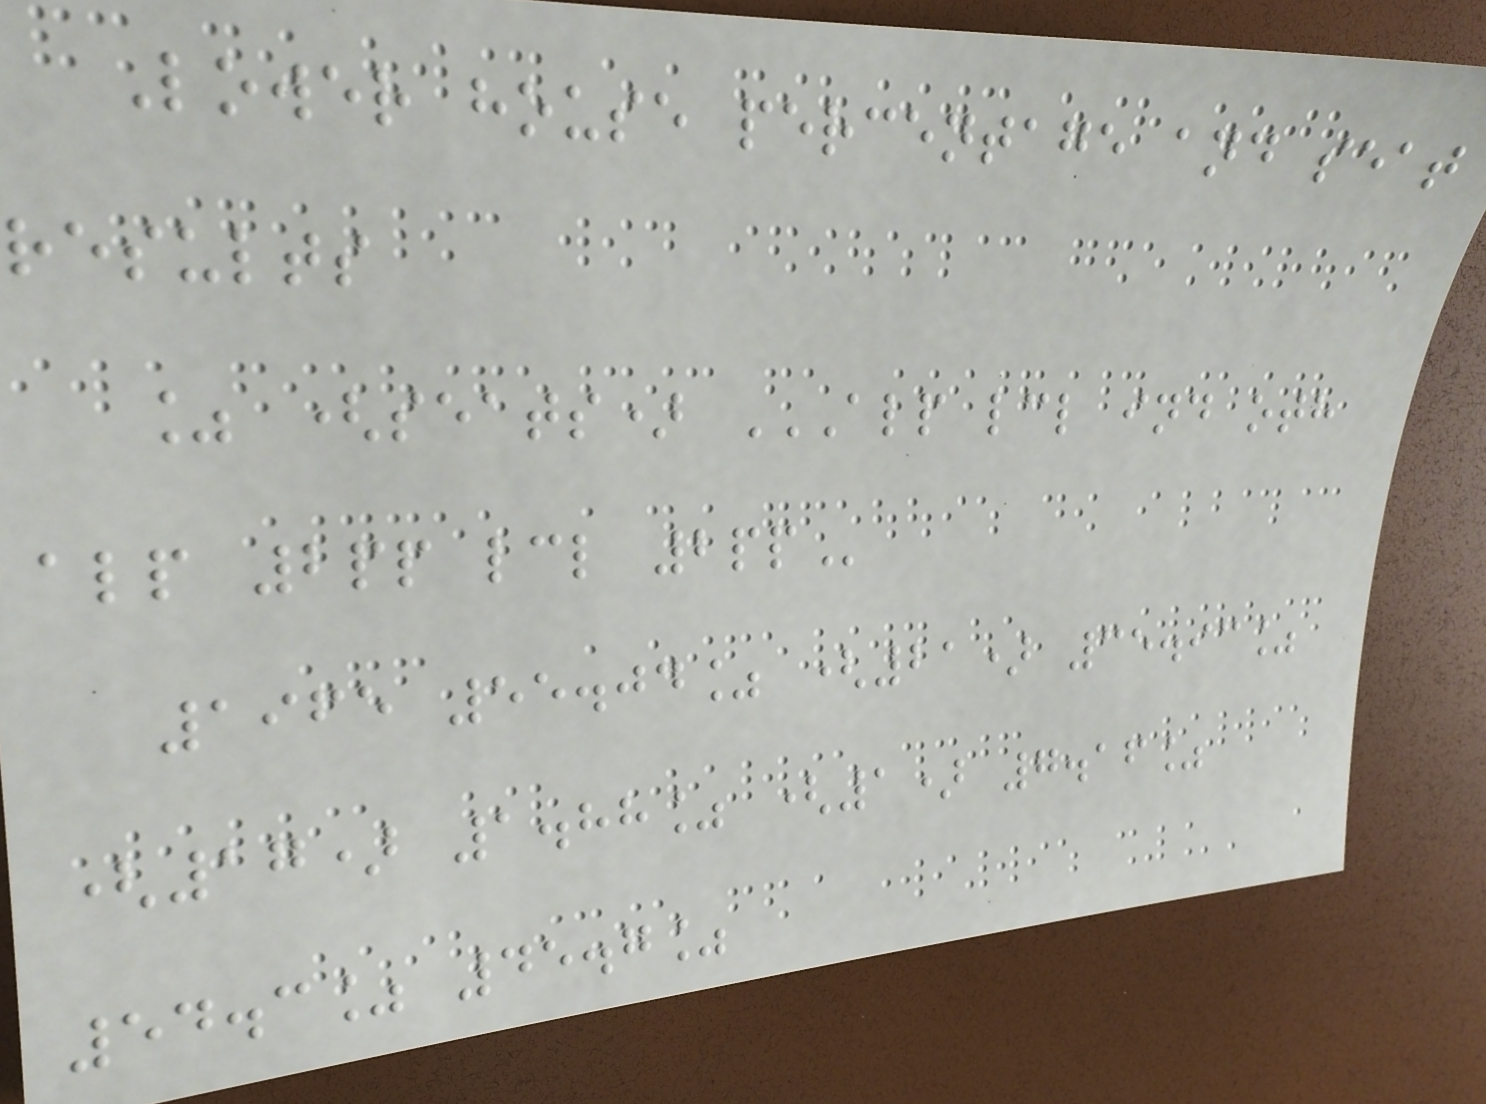Lower house percentage and seat
results
% (seats) ALP LCL IND OTH
ALP 2PP LCL 2PP
1965 55.04% (21) 35.93%
(17) 1.88% (1) 7.16%
54.3% 45.7%
